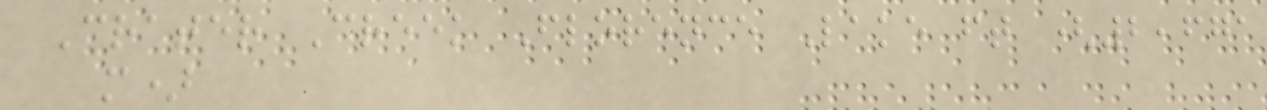Crater Creek Florence Lake ft (2,671
m)
